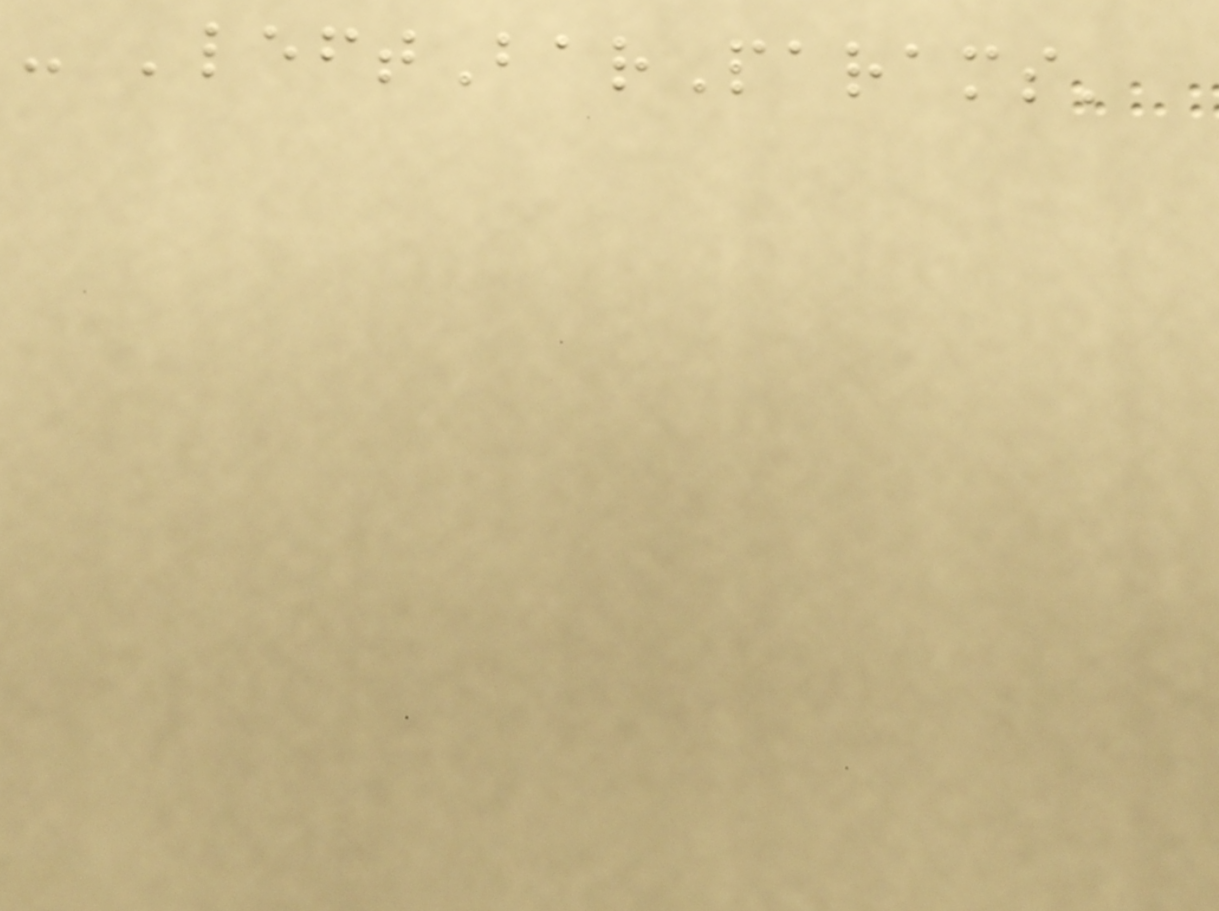- 'leftBarParams'
